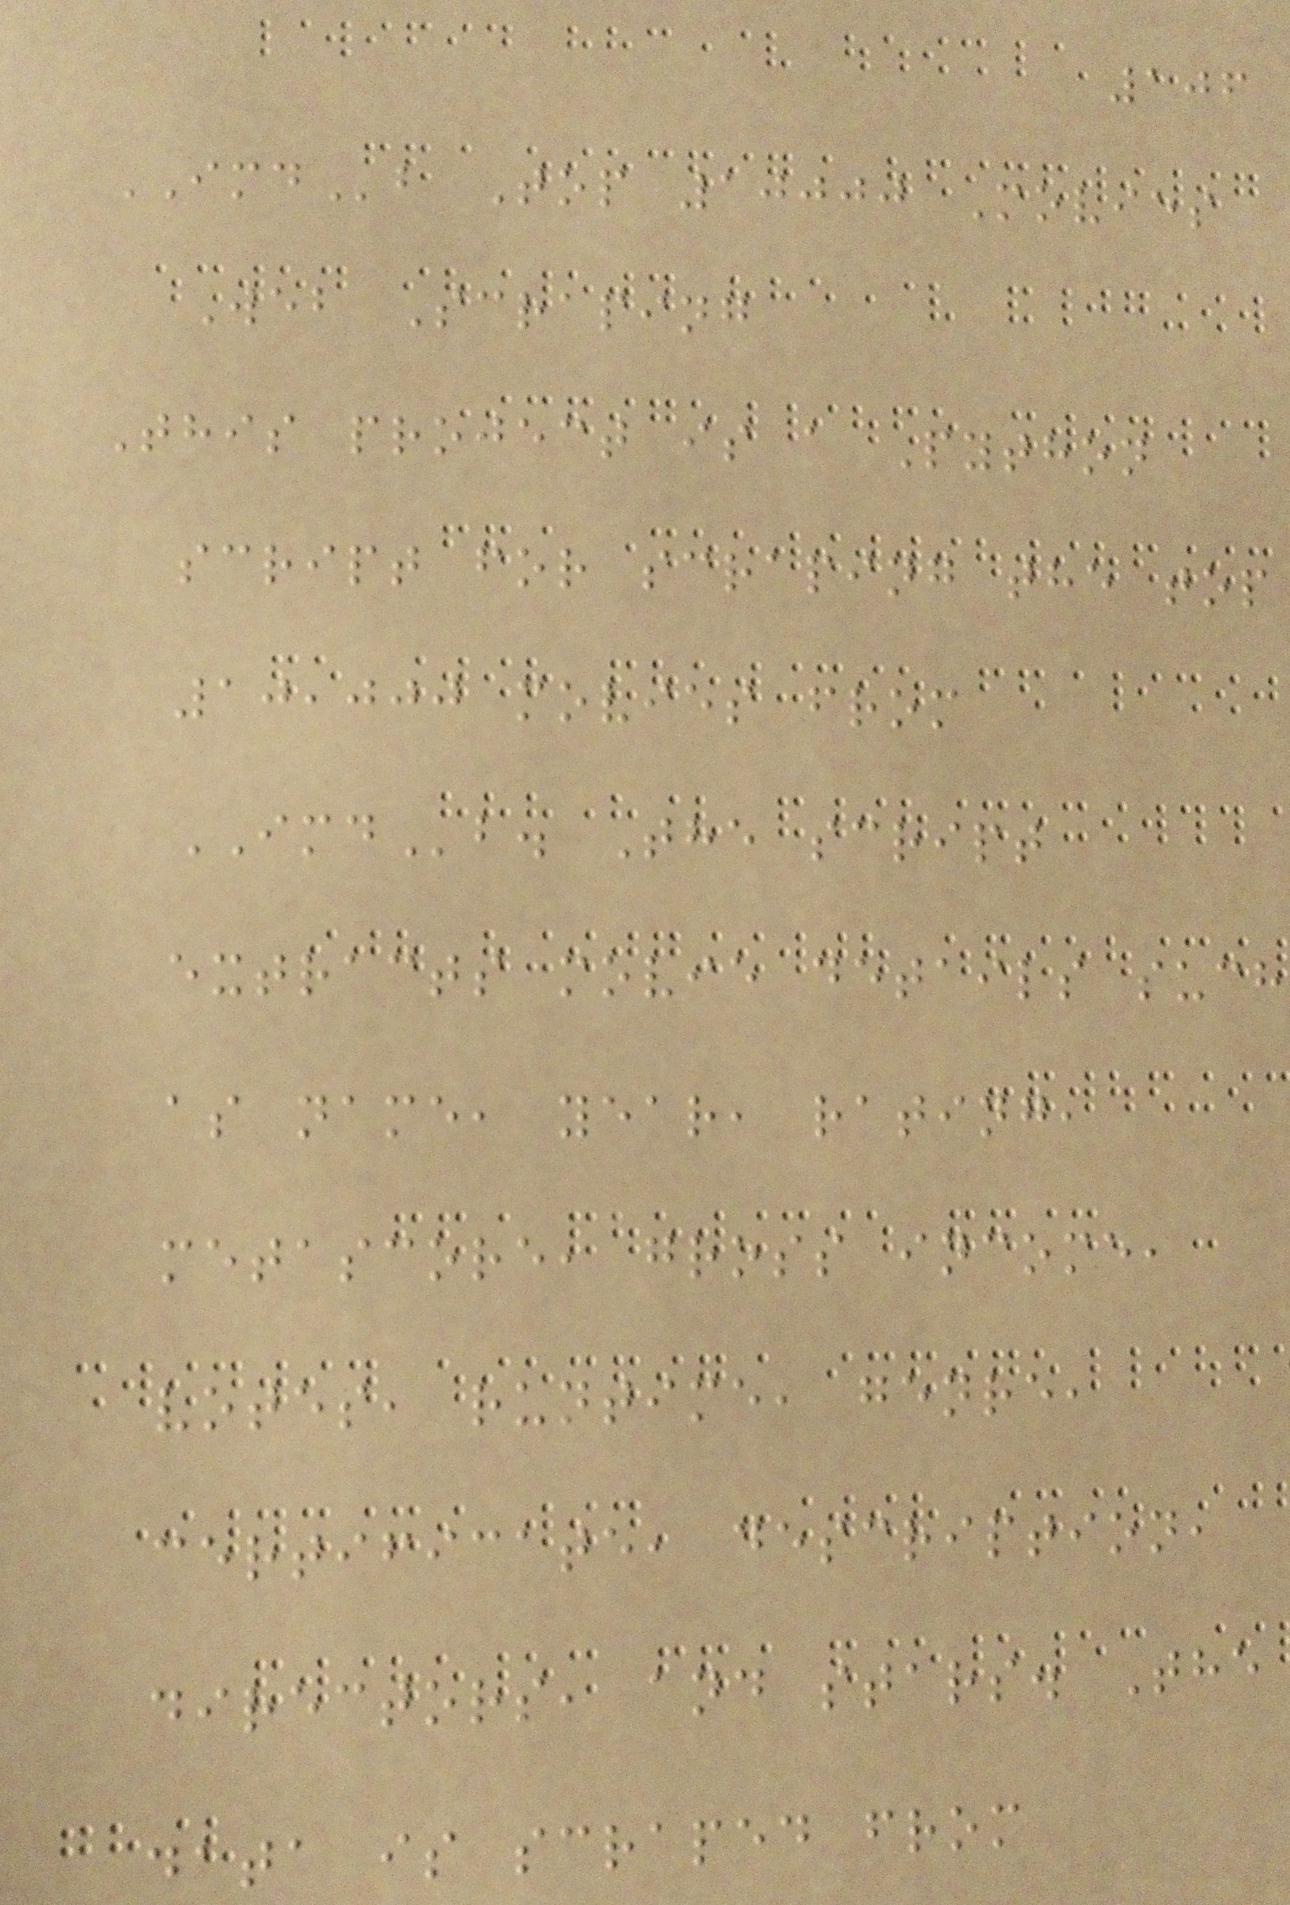106
IMDb Top 10000 Movies
Web Scraping
This project is a Python
script for scraping the top
10,000 movies from
IMDb. The script
extracts movie details such
as name, year, rating,
metascore, gross income,
votes, runtime, genre,
certificate, description,
directors, and stars. The
data is scraped from
